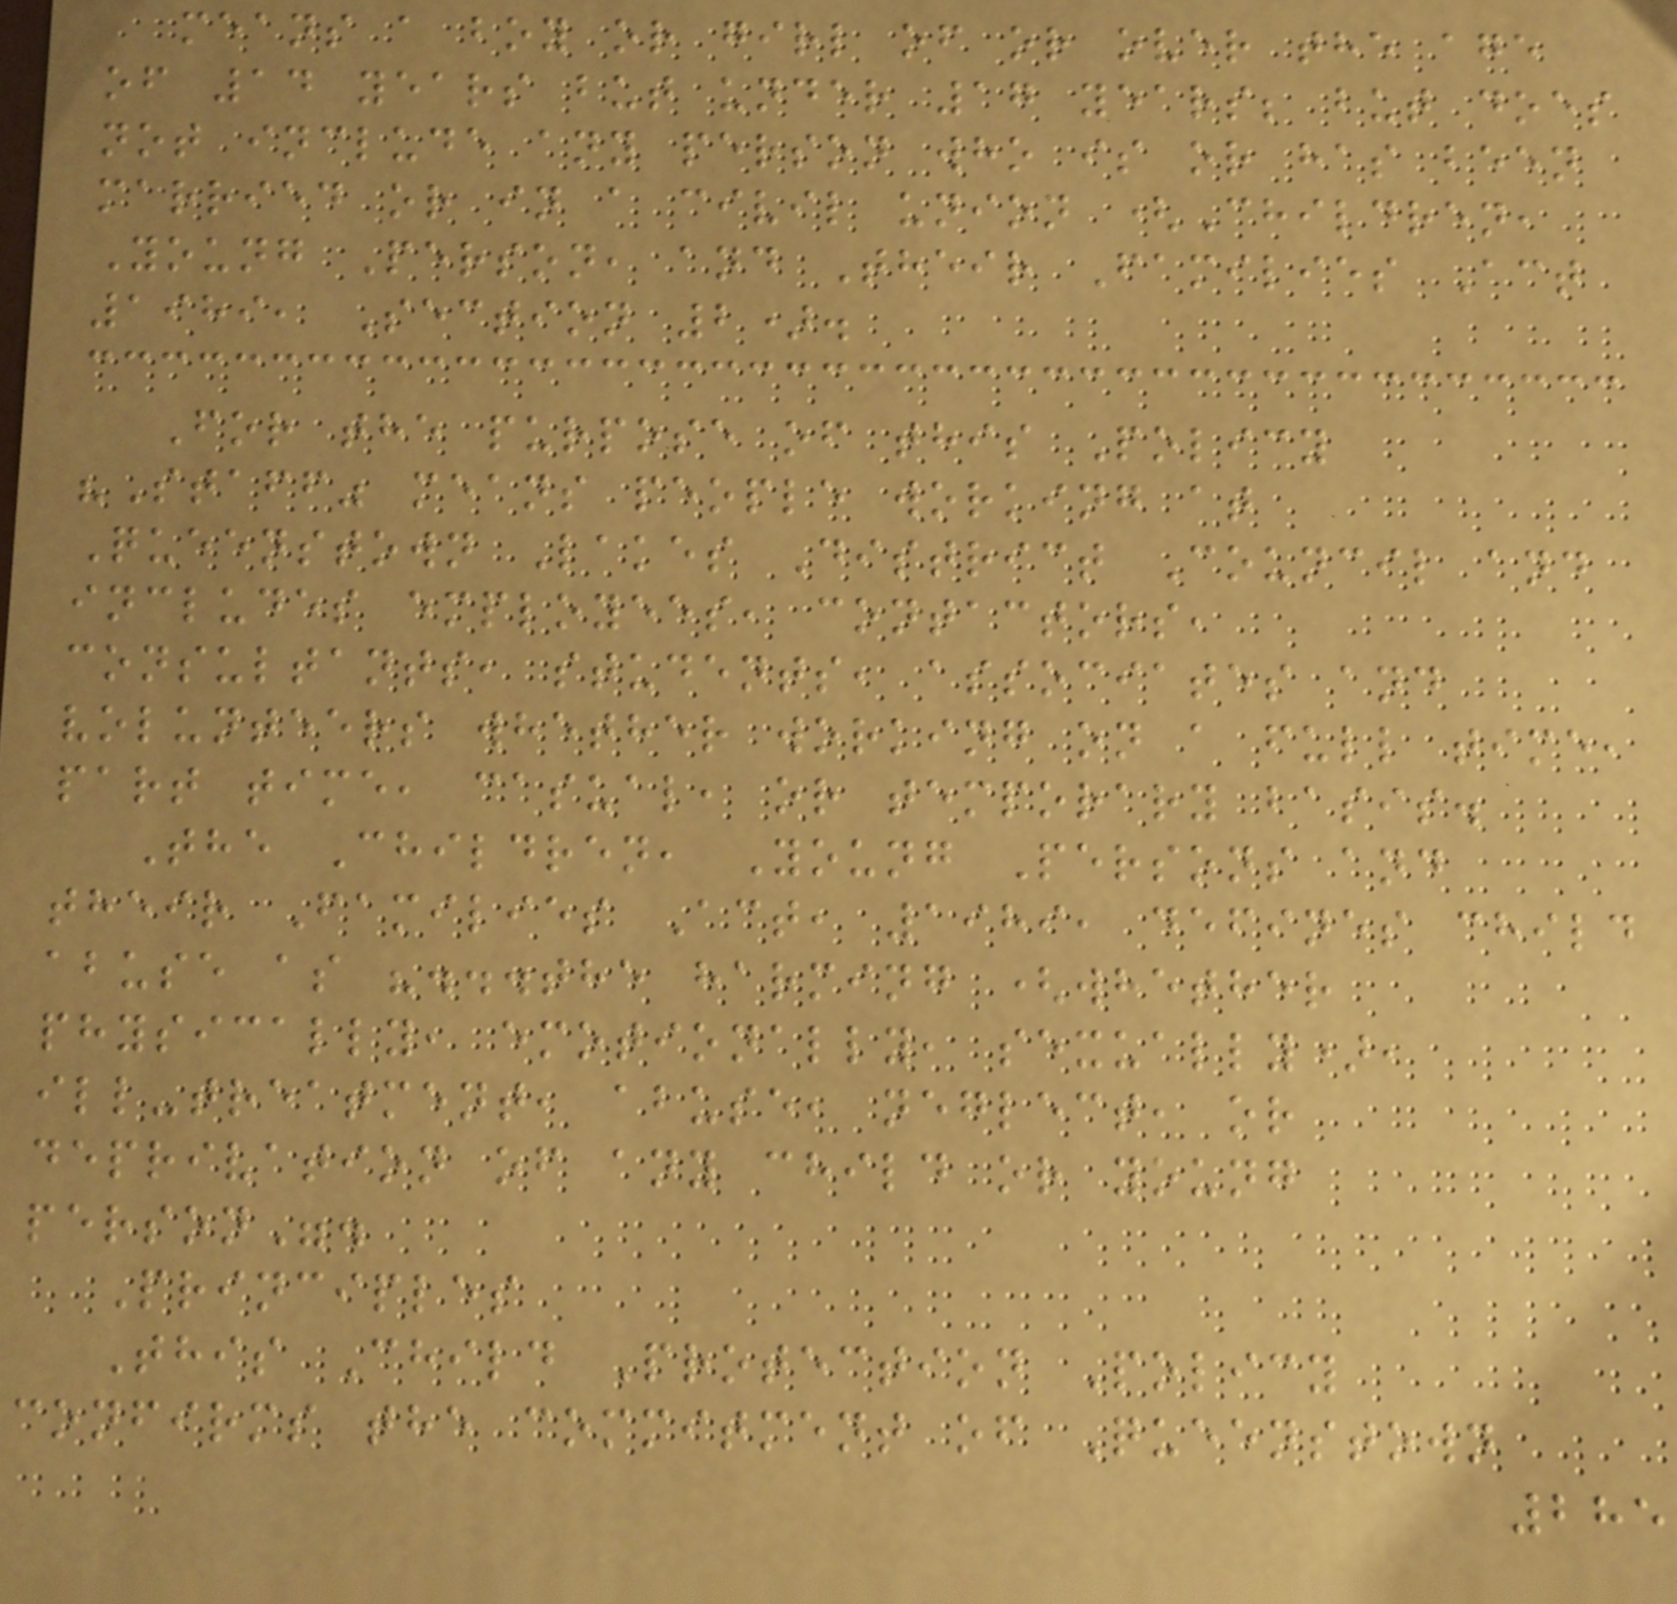means a boy or girl of or over the age
of 14 years but under 17 years; but does
not include any person who is or has been
married or in a civil union (Children,
Young Person, and Their Families Act
1989, Section 2).
For the purpose of this Policy
"Staff" means people working at
Queenstown Lakes District Council and
includes employees, contactors,
consultants, students, associates and
volunteers whether working on a full time,
part time, casual, or temporary basis.
The Children, Young Persons and
their Families Act, 1989, defines child
abuse as "...the harming (whether
physically, emotionally, sexually),
ill-treatment, abuse, neglect, or
deprivation of any child or young
person".
Principles
This Child Protection Policy
confirms the commitment of Queenstown
285
